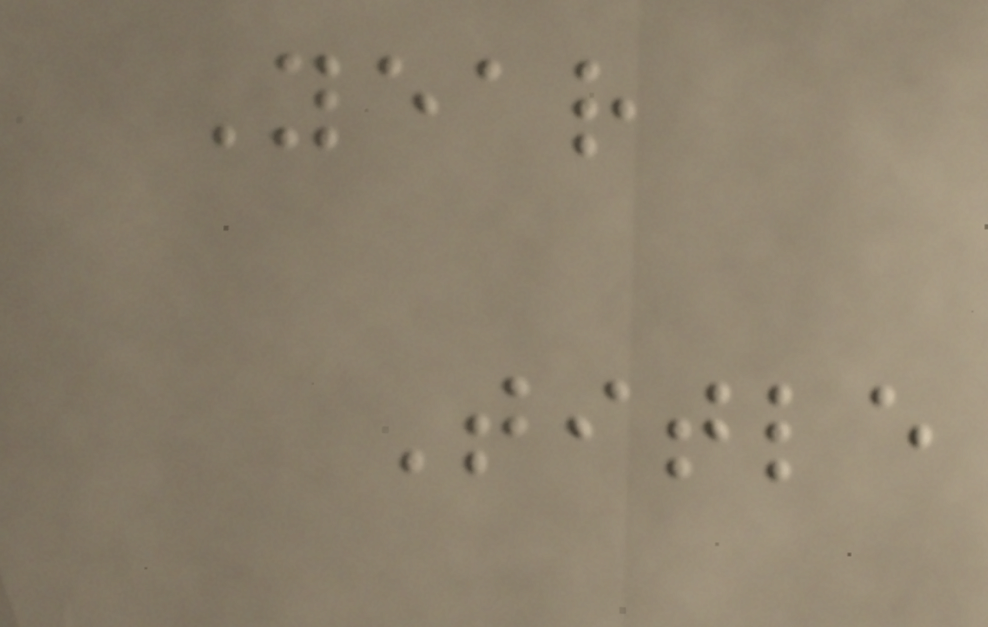Year
Title
